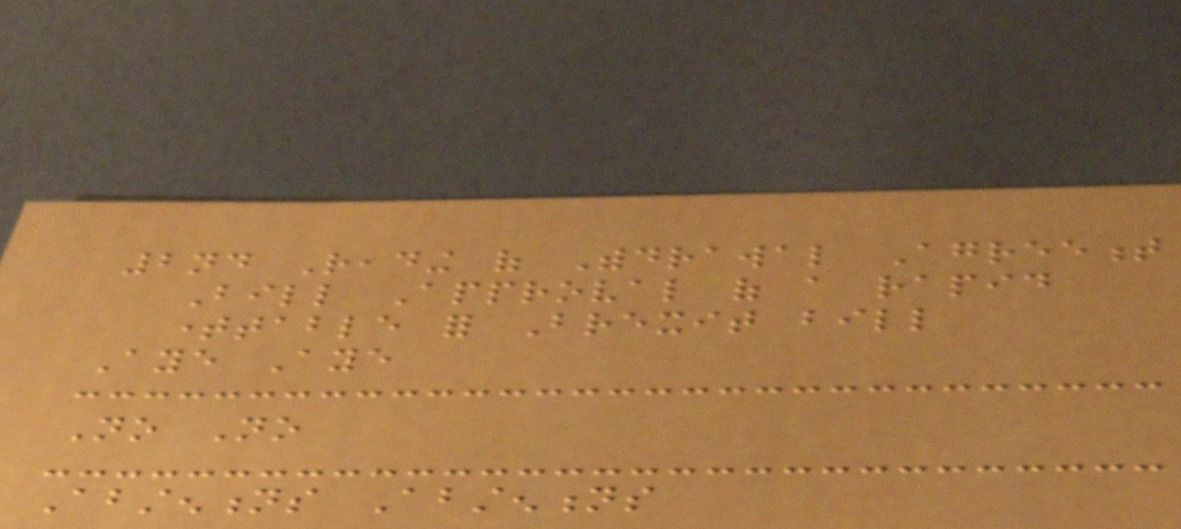2nd Reading of Withdrawal Agreement
Bill Approval of a rapid
timetable for Brexit bill
Aye Aye
No No
Abstentions Abstentions
